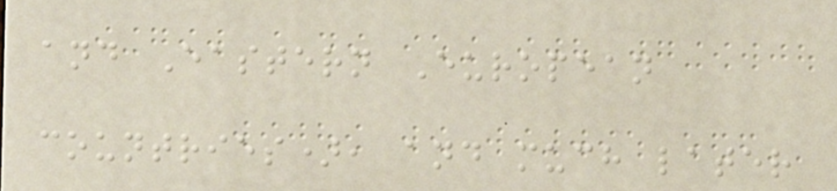and Eastern European
countries), and much later
